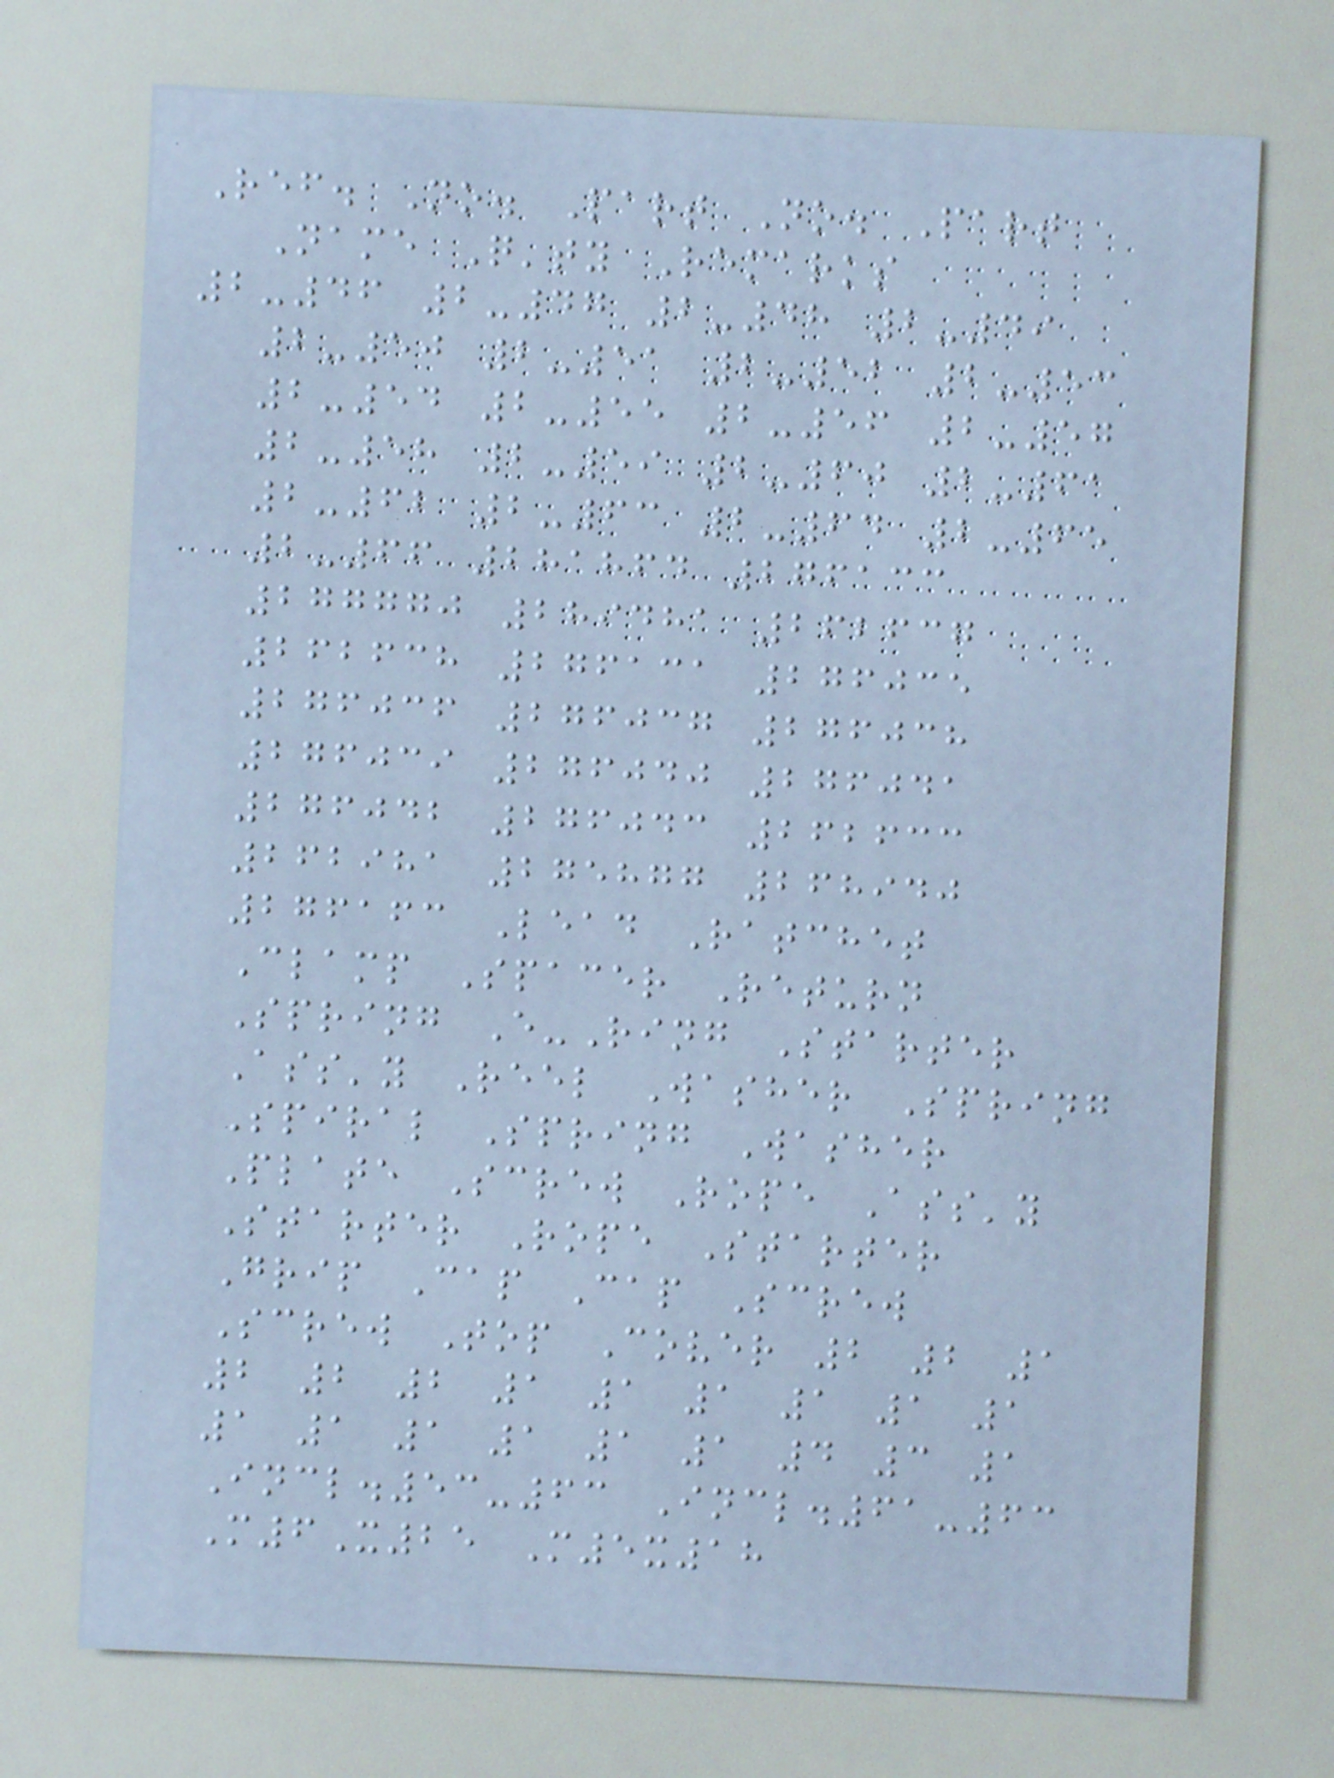Ref. No. Part No. Part
Name Q'ty Remarks
2-46 2-47 2-48 2-49
2-50 2-51 2-52 2-53
2-54 2-55 2-56 2-57
2-58 2-59 2-60 2-61
2-62 2-63 2-64 2-65
2-66 281864 276133
277770 289481 262637
262638 276131 276035
276036 276037 276038
276039 276040 276041
276042 276043 262633
262981 275877 268940
276163 Lead Ratchet
Clamp Spacer Return
Spring E-Ring Starter
Ass'y Reel Washer Spring
Spiral Spring Washer
Plate Screw Rope Ass'y
Starter Rope Starter
Grip Cap Cap Screw
Screw Top Cover 2 2 1
2 2 2 1 1 1 1 1 1
1 1 1 1 1 1 4 3 1
Incl.53-63 Incl.61-63
M6X25 M5x18
